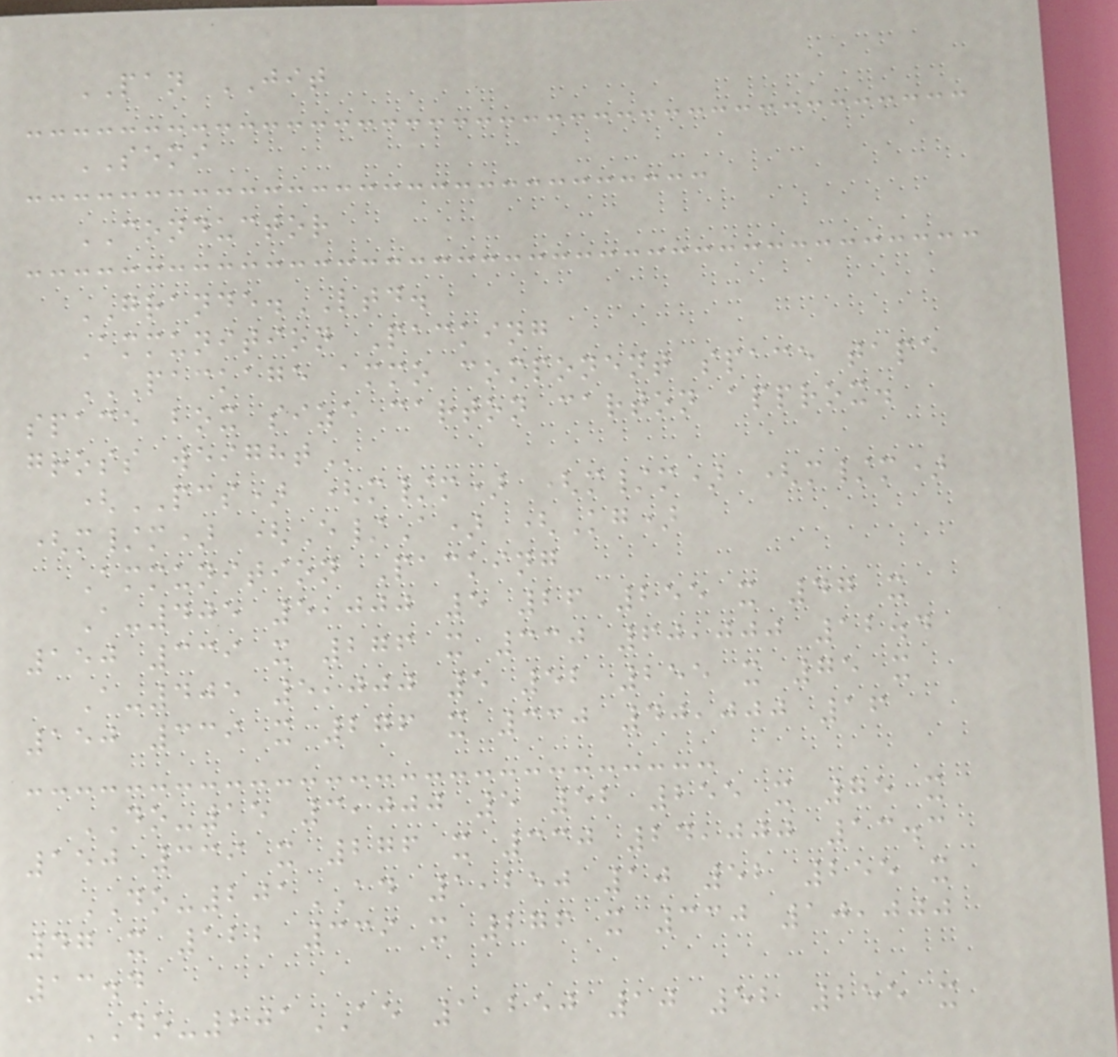PAN JIT
SEMI
CONDUCTOR
GRANDE.LTD.
Ammunition Packing
PACKAGE AMMO COMPONENT SPACE TAPE
SPACE BOX SIZE CARTON CARTON APPROX.
GROSS WEIGHT
(PCS) (m/m) (m/m) (m/m)
(m/m) (E/A) (Kg)
Ammunition Packing
A-405 5,000 5 26 255 x 47 x
150 339 x 276 x 330 60,000 12.4
A-405 5,000 5 52 255 x 75 x
150 339 x 276 x 330 40,000 16
DO-15 3,000 5 52 255 x 75 x
150 339 x 276 x 330 24,000 13.3
DO-201AD 1,250 10 52 255 x
47 x 122 339 x 276 x 330 10,000
13.4
DO-201AE 1,250 10 52 255 x
